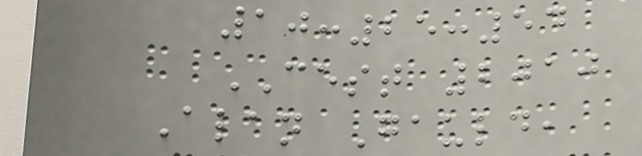10:25:54
CEST 2010
Alan Gauld,
